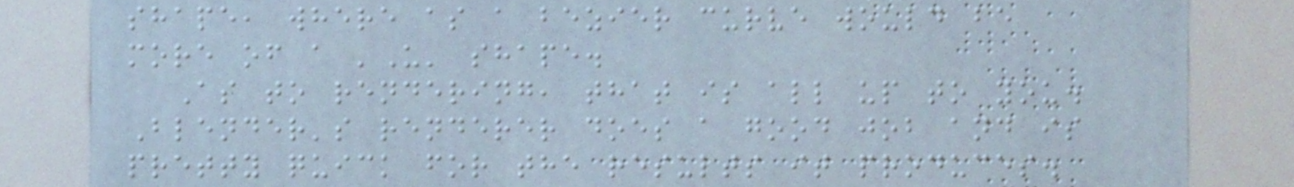shape, where as a bezier curve would be
more of a 'U' shape.
As to rendering, that is all up to you.
Blender's renderer does a good job and is
pretty quick for the results it produces.
